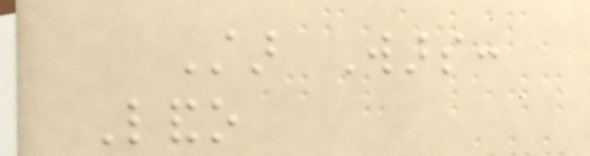Star Wars:
Lando
